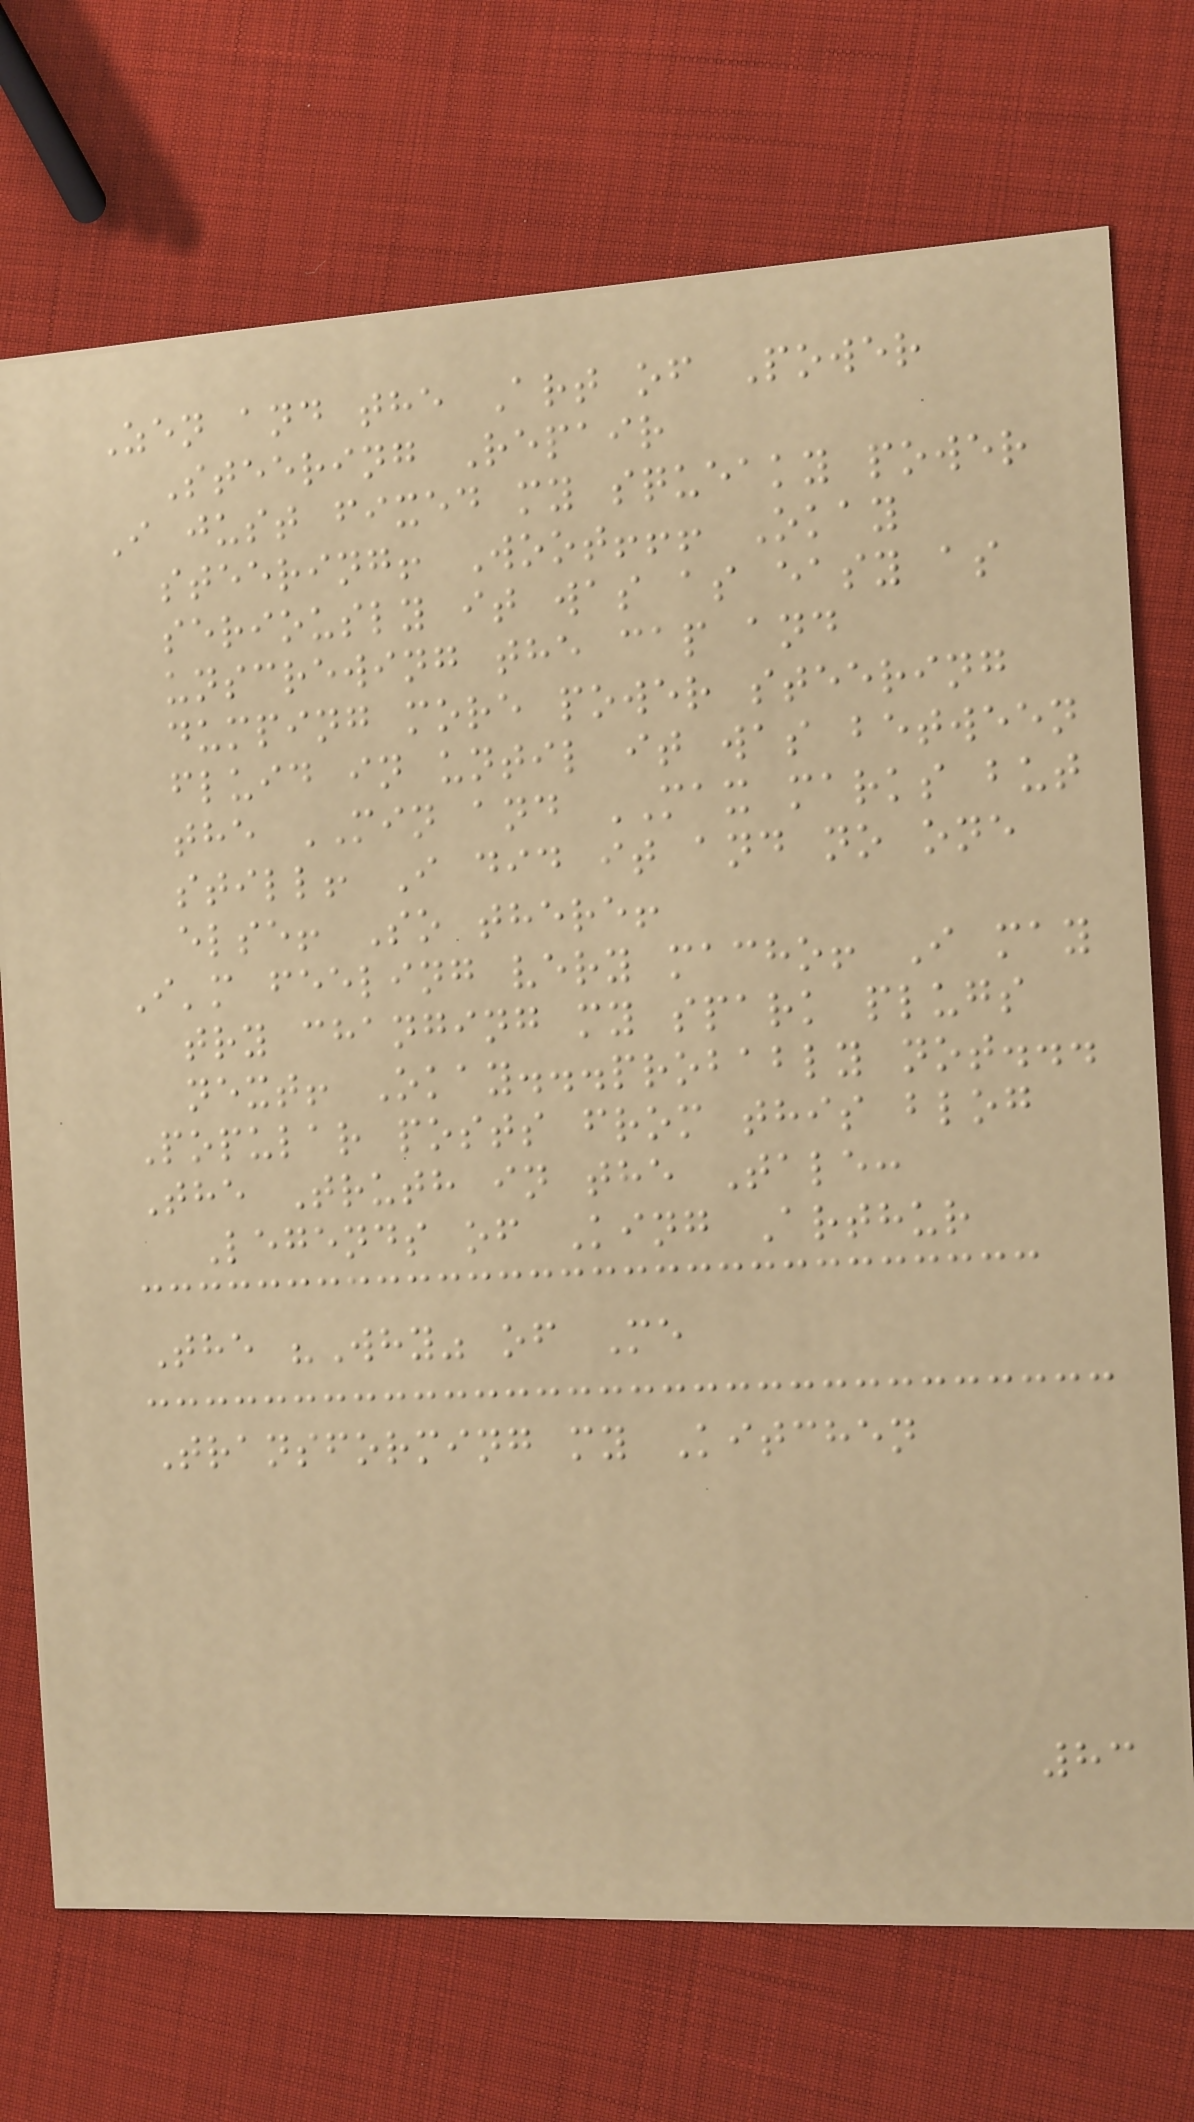Zen and the Art of Power
Steering Repair
I just fixed my squeaky power
steering! Woot!!! Okay
seriously it was as easy as
unscrewing the cap and
dumping more power steering
fluid in until it was between
the MIN and MAX marks but
still! I did it and no one
else! So there!
I'm feeling very macho! I may
try changing my spark plugs
next! Okay...probably not...
Popular posts from this blog
The Truth in the Tale:
Legends of King Arthur
The "Why" of Me
Transforming my Kitchen
83
